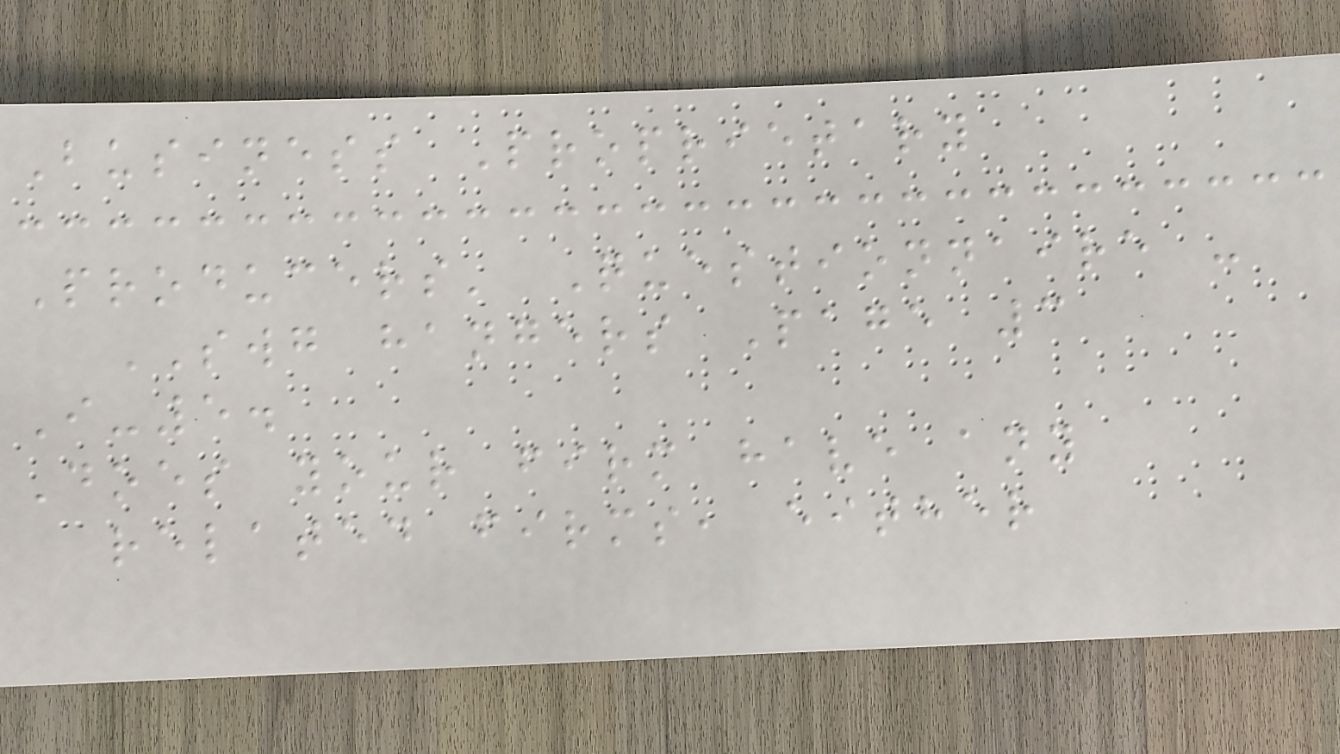Business Proprietary
Producers' Questionnaire -
SWG hangers Page 3
I-5.
Does your firm have any
related firms, either
